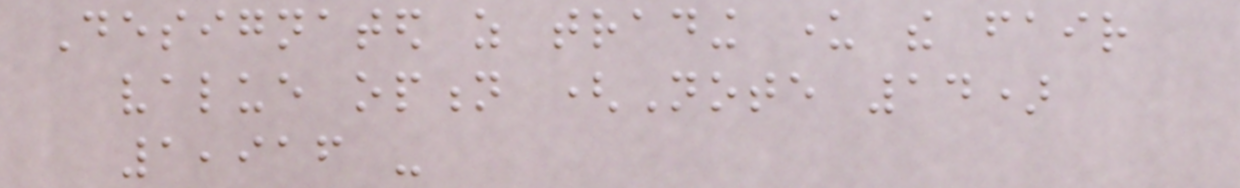Designated as trading under the fair
value option (Note 14)
1,916 -
